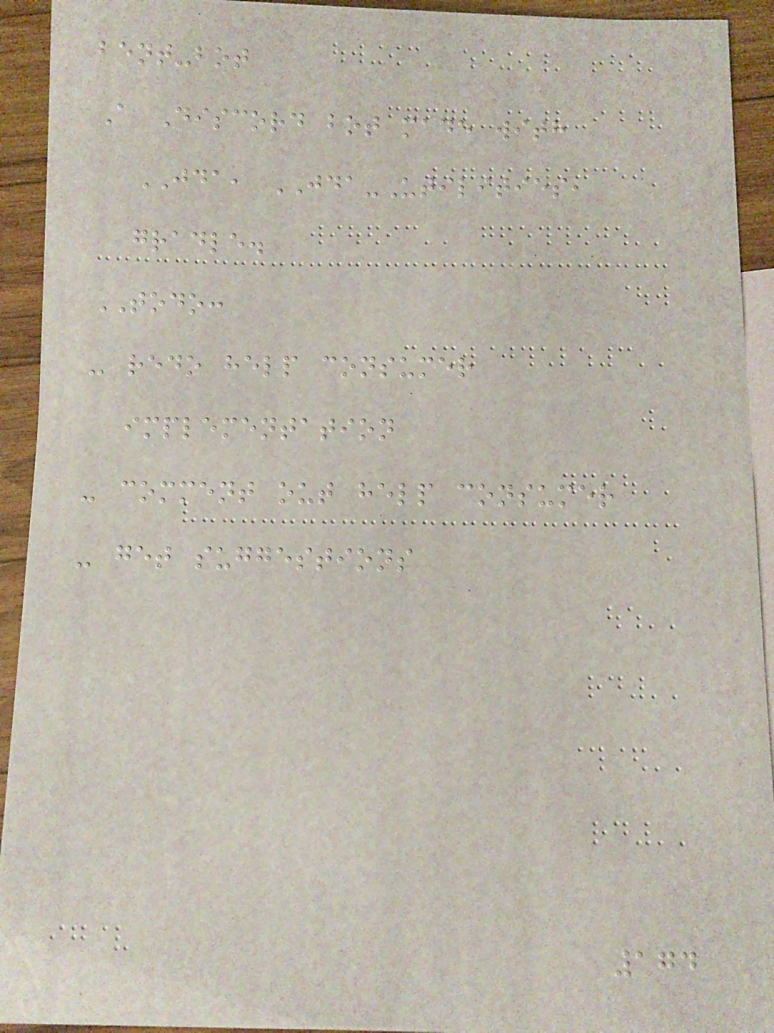bent-bot
A Discord bot made with
JDA, JDA-Utilities,
gradle.
TODO:
- redo help consumer
implementation
- comment out help consumer
- get suggestions
174
